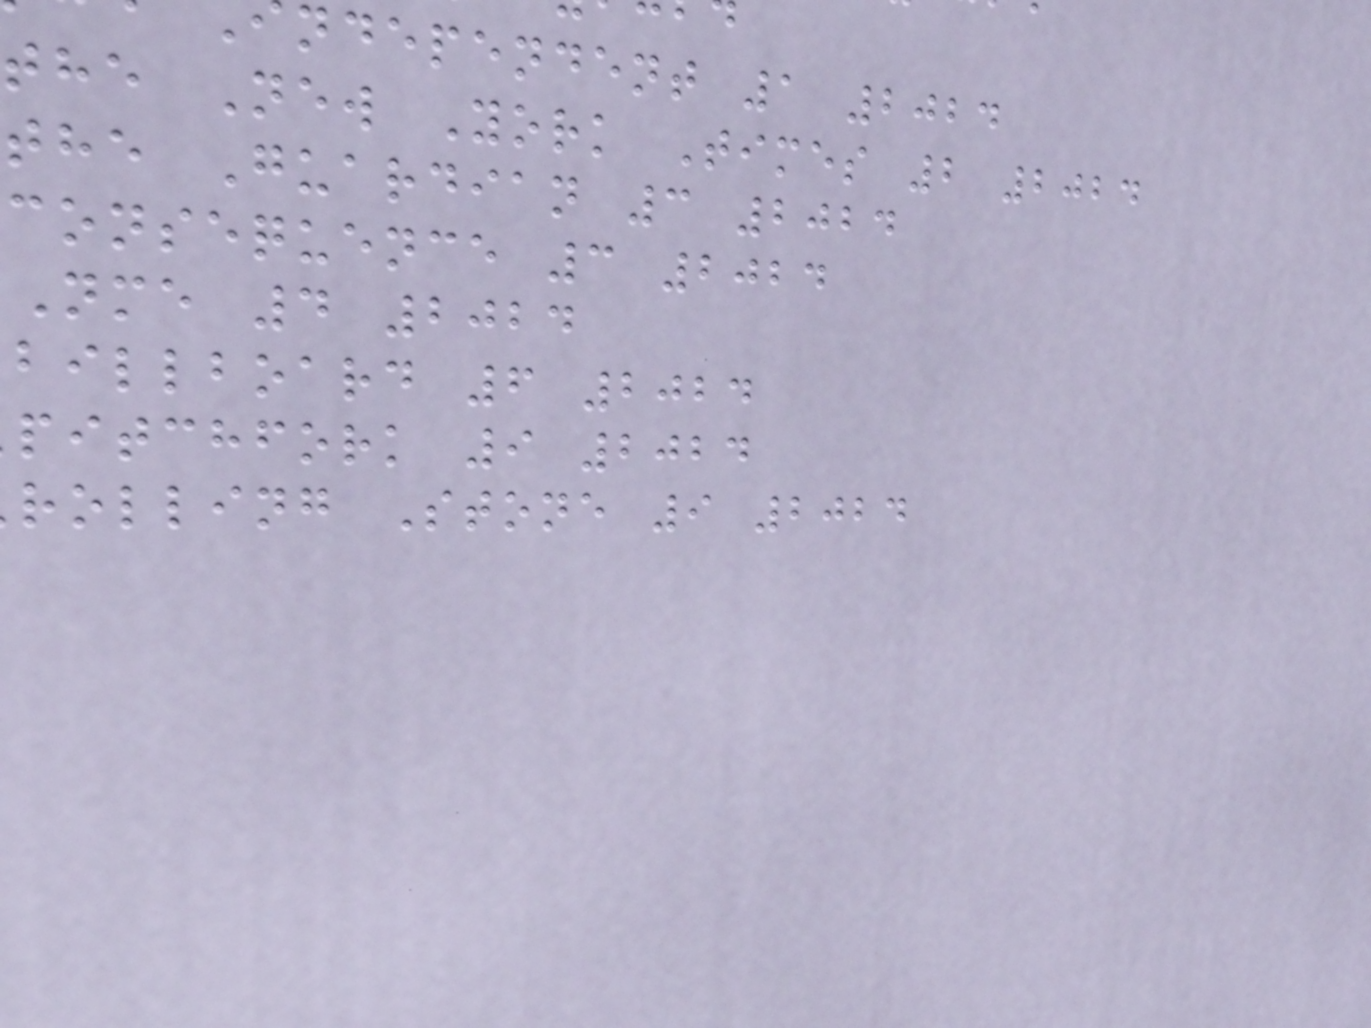ndependent 1 2024
the New York Times 2 2024
the Guardian 3 2024
consequence 3 2024
nme 4 2024
billboard 6 2024
pitchfork 9 2024
rolling Stone 9 2024
